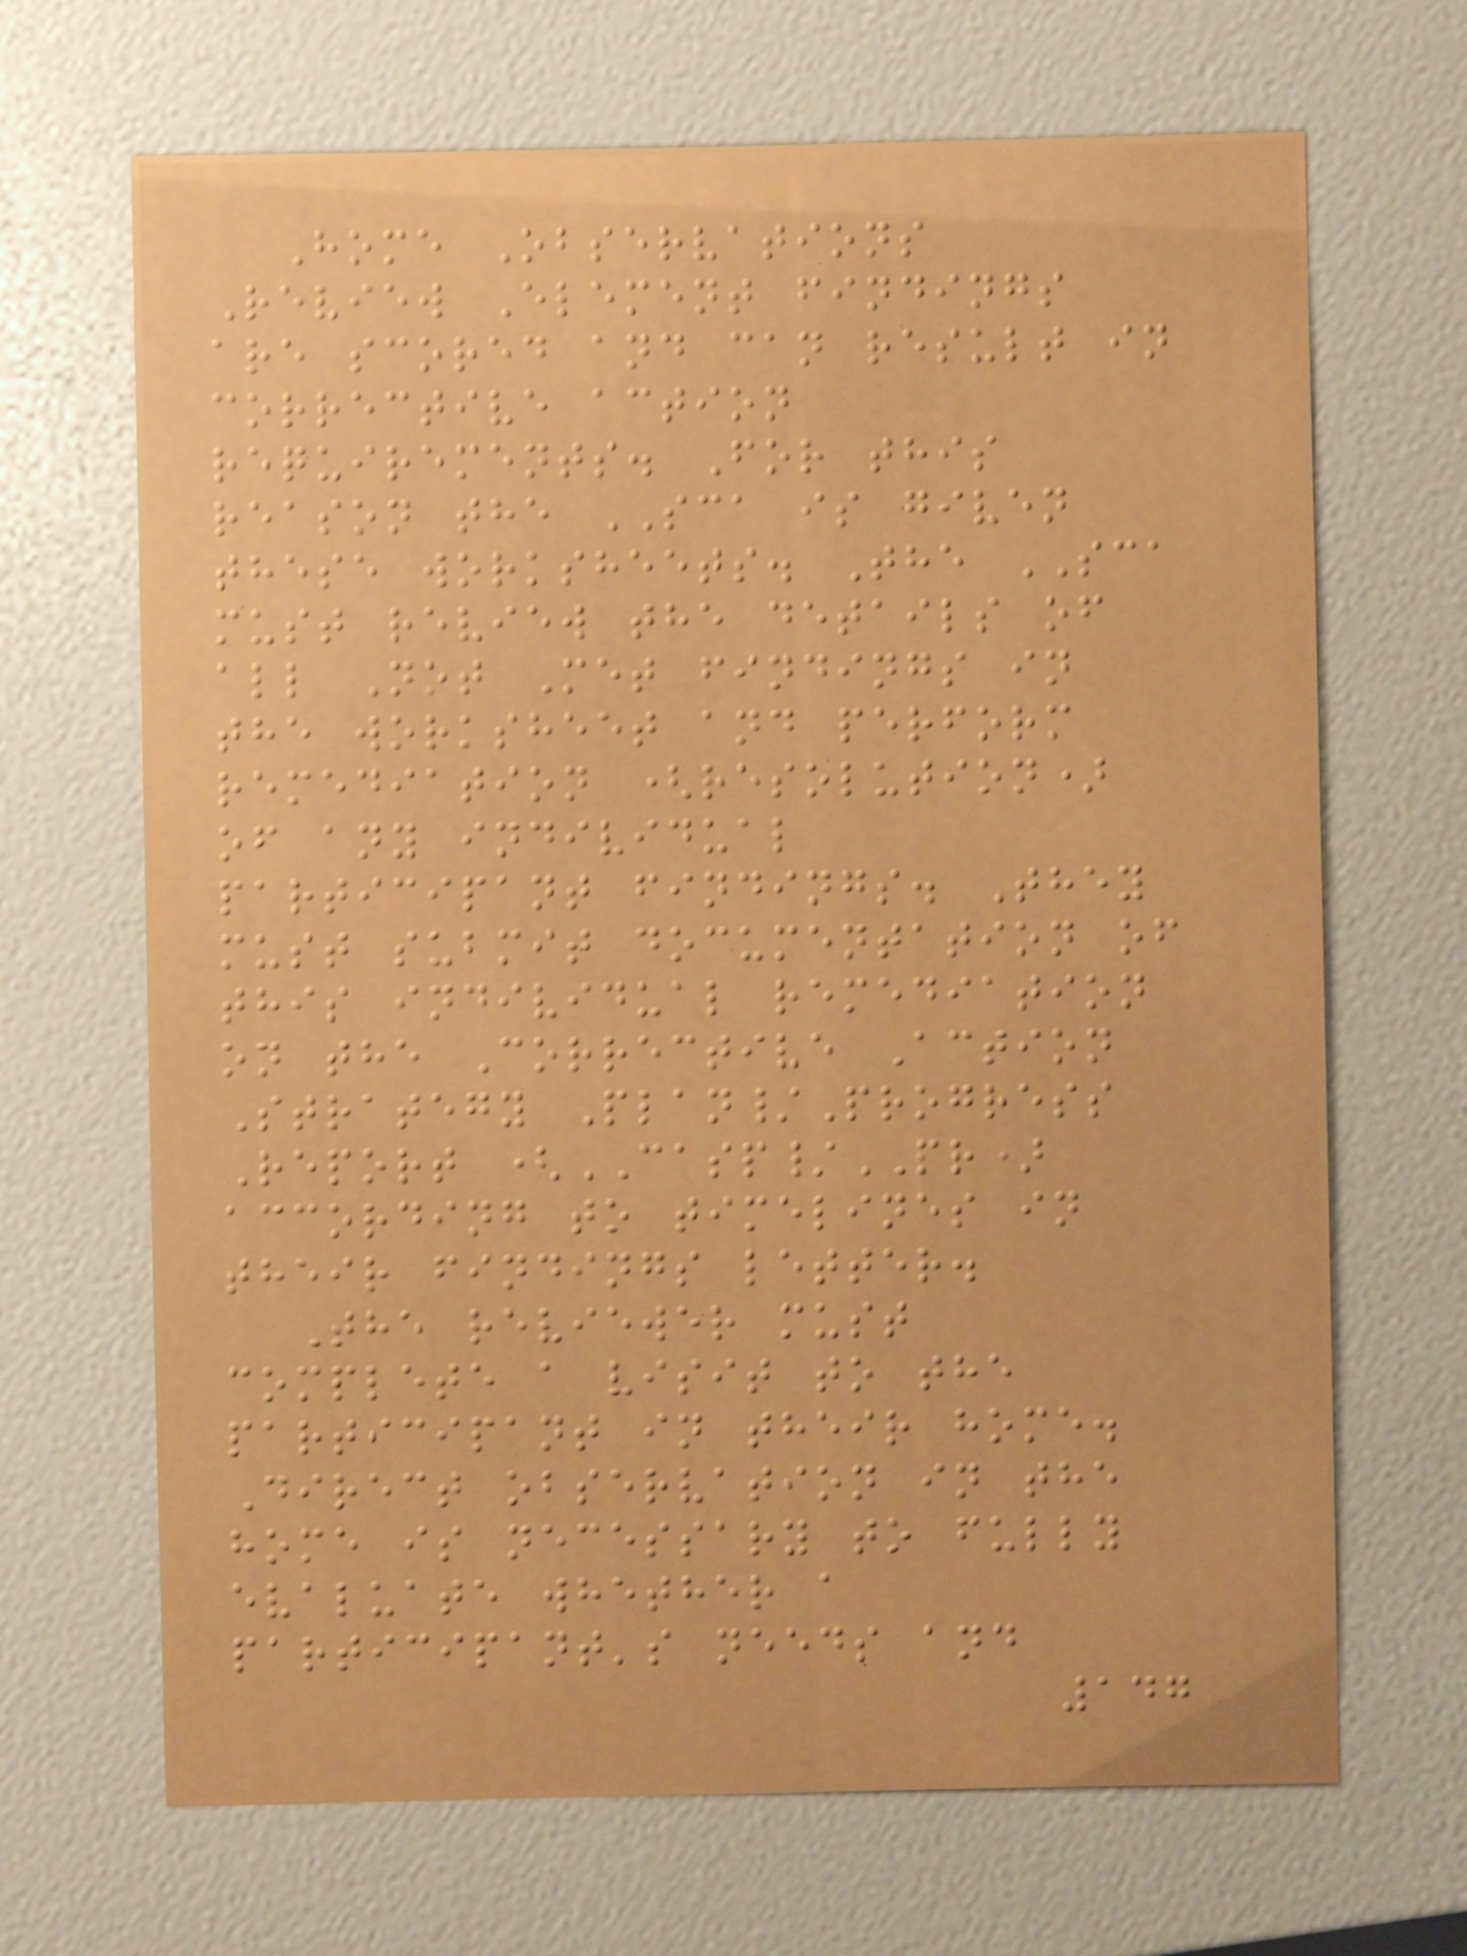Home Observations
Review Element findings
are scored and can result in
corrective action
requirements. For this
reason the SCA is given
these worksheets. The SCA
must review the details of
all Not Met findings in
the worksheet and perform
remediation (resolution)
of any individual
participant findings. They
must submit documentation of
this individual remediation
on the Corrective Action
Strategy Plan/Progress
Report (CASP/PR)
according to timelines in
their findings letter.
The reviewer must
complete a visit to the
participant in their home.
Direct observation in the
home is necessary to fully
evaluate whether a
participant's needs and
147
